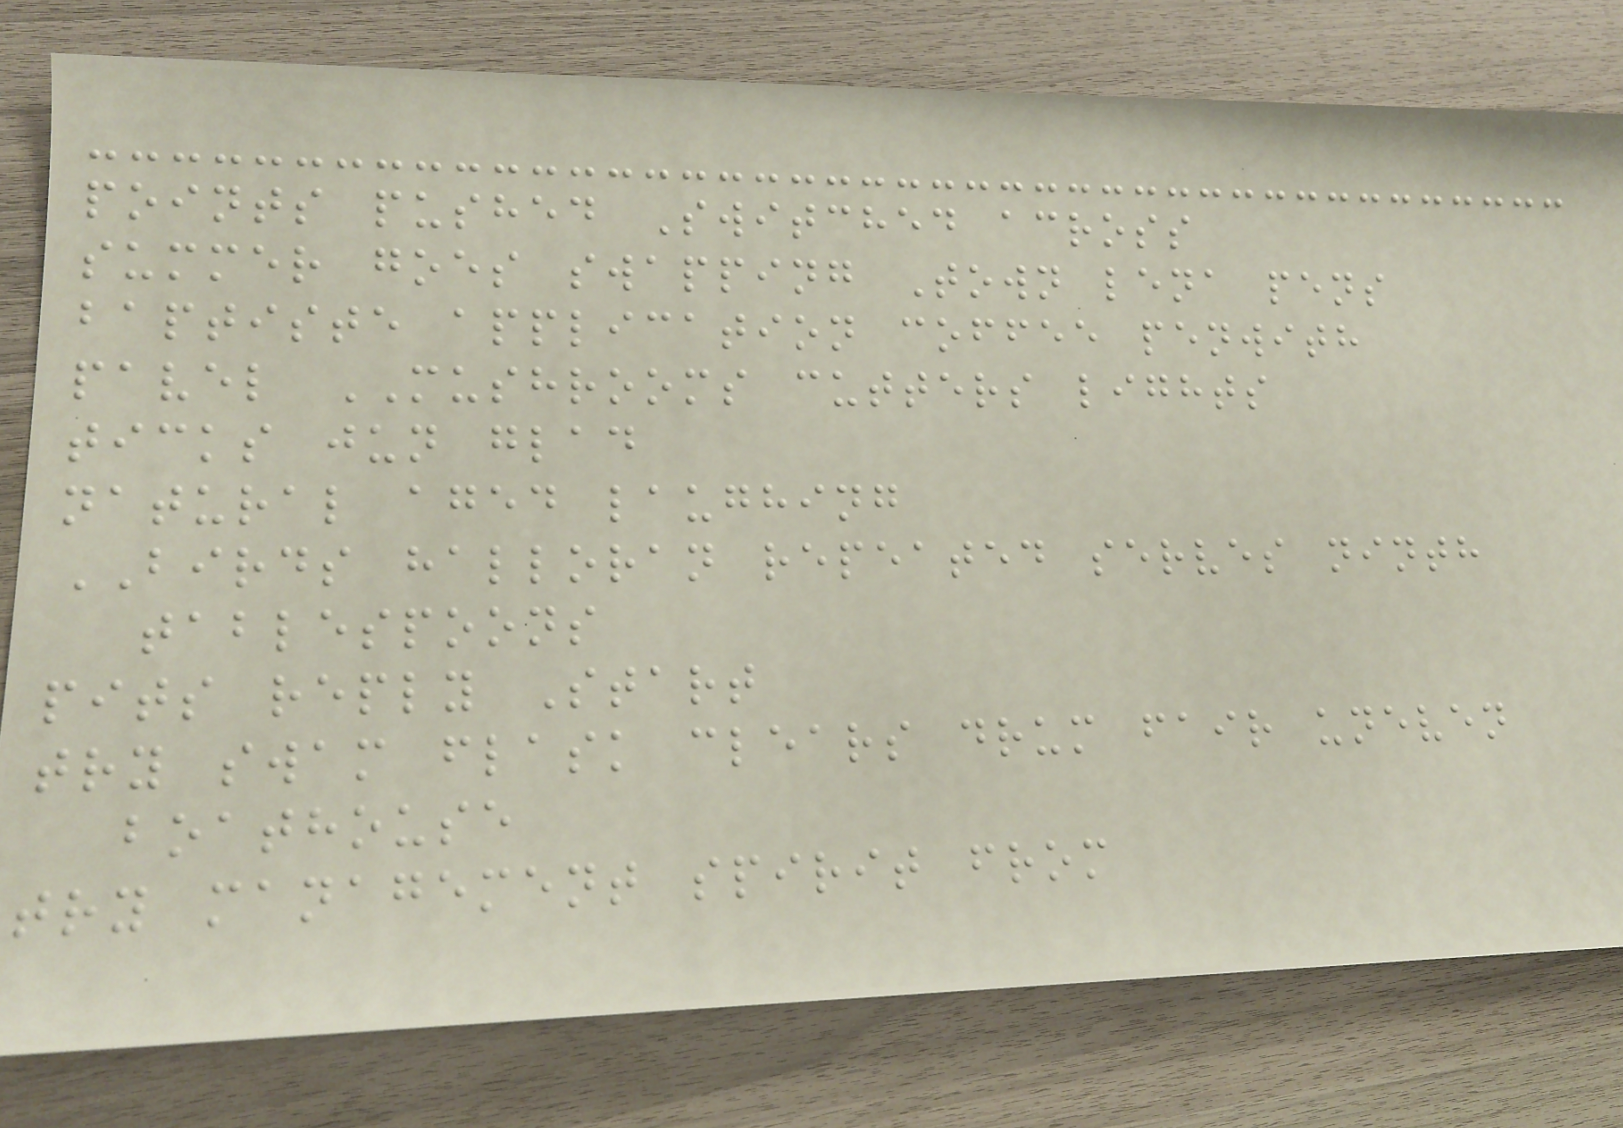points pushed Switched across
summer goes swapping Town lena pens
baptiste application coffee penwith
pavel MUSHROOMS cutters lights
ticks jun glad
natural aged laughing
BIRDS halloran repeated serves ninth
tablespoons
pits reply Start
try swam flask clears drum fair uneven
boathouse
try management spirit from
